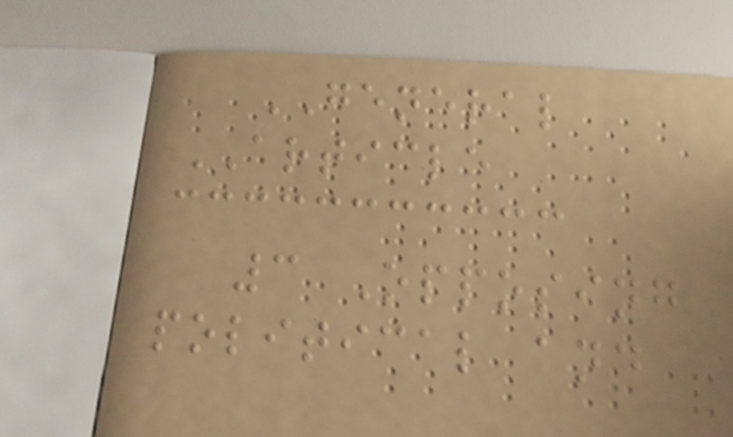GENERAL
ARTICLE
3 Opposing
political and
